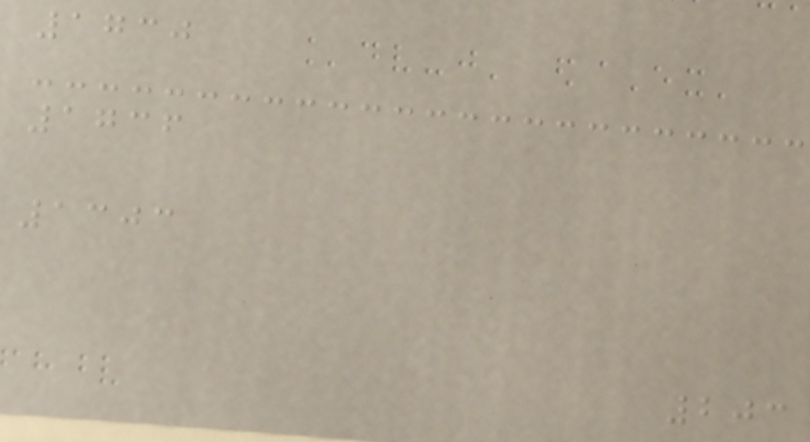1730
1736
1303
203
